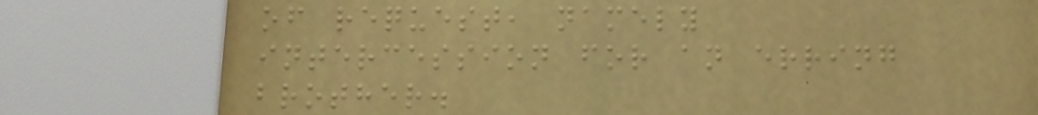of request, namely
intercession for an erring
brother.
